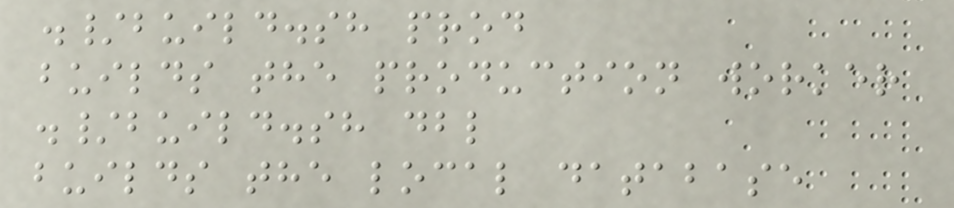./build.sh prod
builds the production worker
./build.sh dbl
builds the local database
